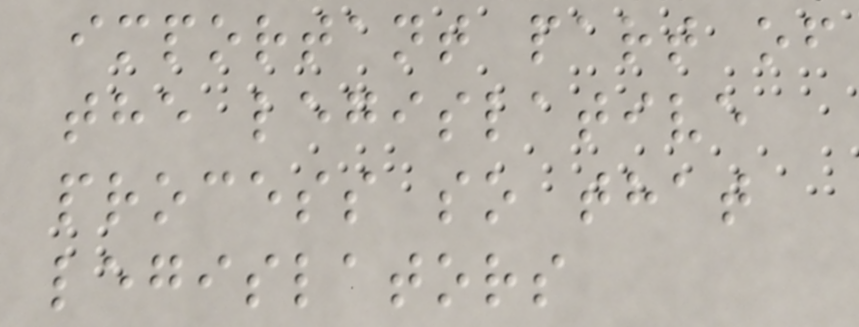important part of
the legislative
process so that
legislators
